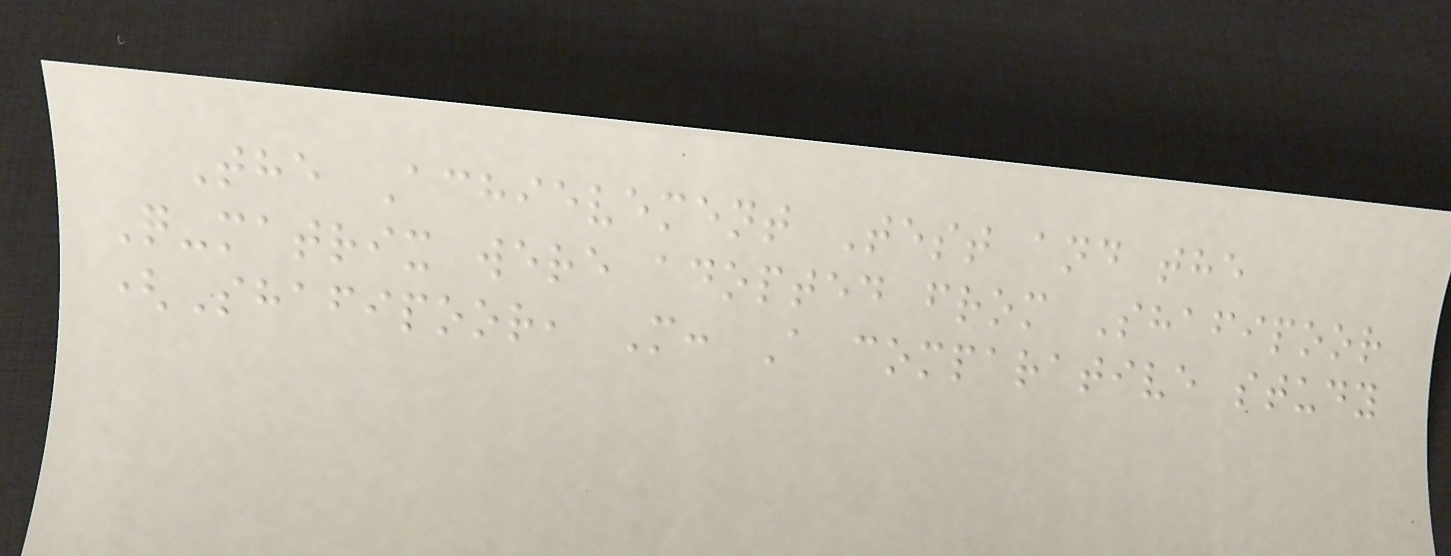The Achievement Test and the
Q-matrix were adopted from Shafipoor
(Shafipoor, M: A comparative study
